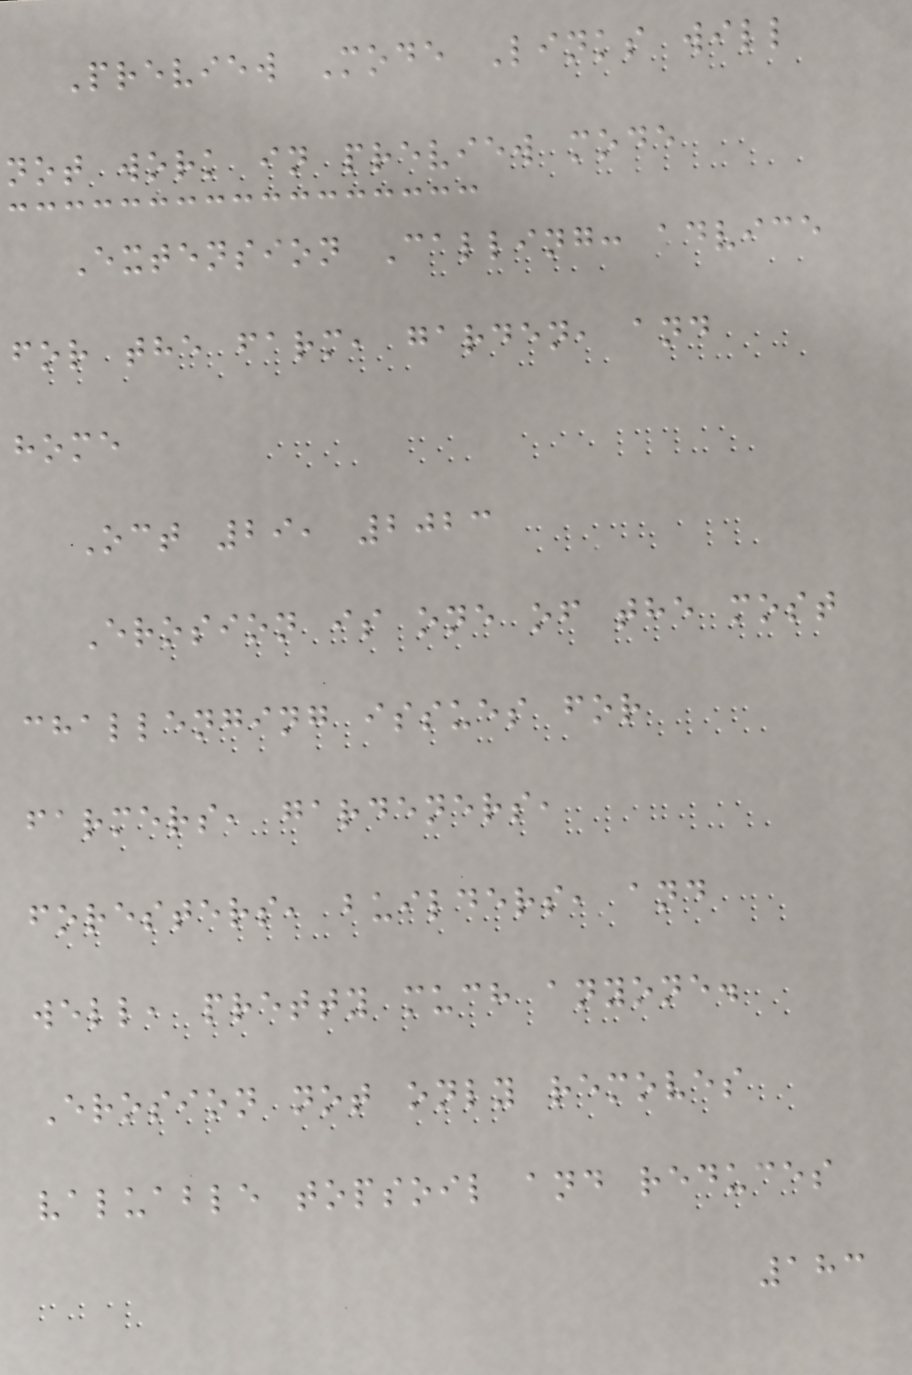Preview Mode Links will
not work in preview mode
Extension Calling: advice
for the farm, garden, and
home
Oct 29, 2023
Erosion is one of the most
challenging issues for
farmers, gardeners,
foresters, builders, and
well, pretty much anyone.
Erosion not only removes
valuable topsoil and reduces
183
